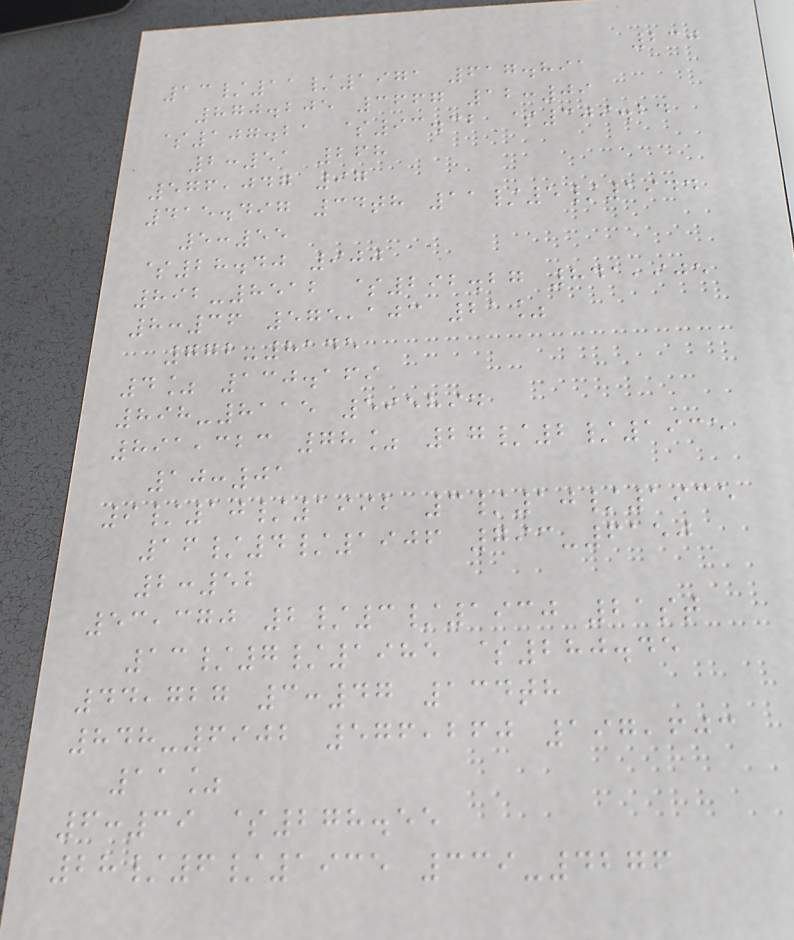230
13/11/1971 617.891
870.205 3667 12:09
$107.21 $93.32 $309.24
2:51 268
576,047 97
415.497 34th 11/5/1944
5:55
$28.40 900
892-8512 $292.27 841,905
8:36 575,103 21%
772-8145
4% 130.169
898-8115 595894
891,323 78% 27/2/1935
10:01
9/10/1992 3/10/1935
16/4/1906 793-6150
2:52
53,370 2/3/1930 21st
13/7/1985 $280.45
44,727 3:47 134th
848-6902 576,260 197,603
11%
6:39 $278.55
28/6/1935 339-4276
